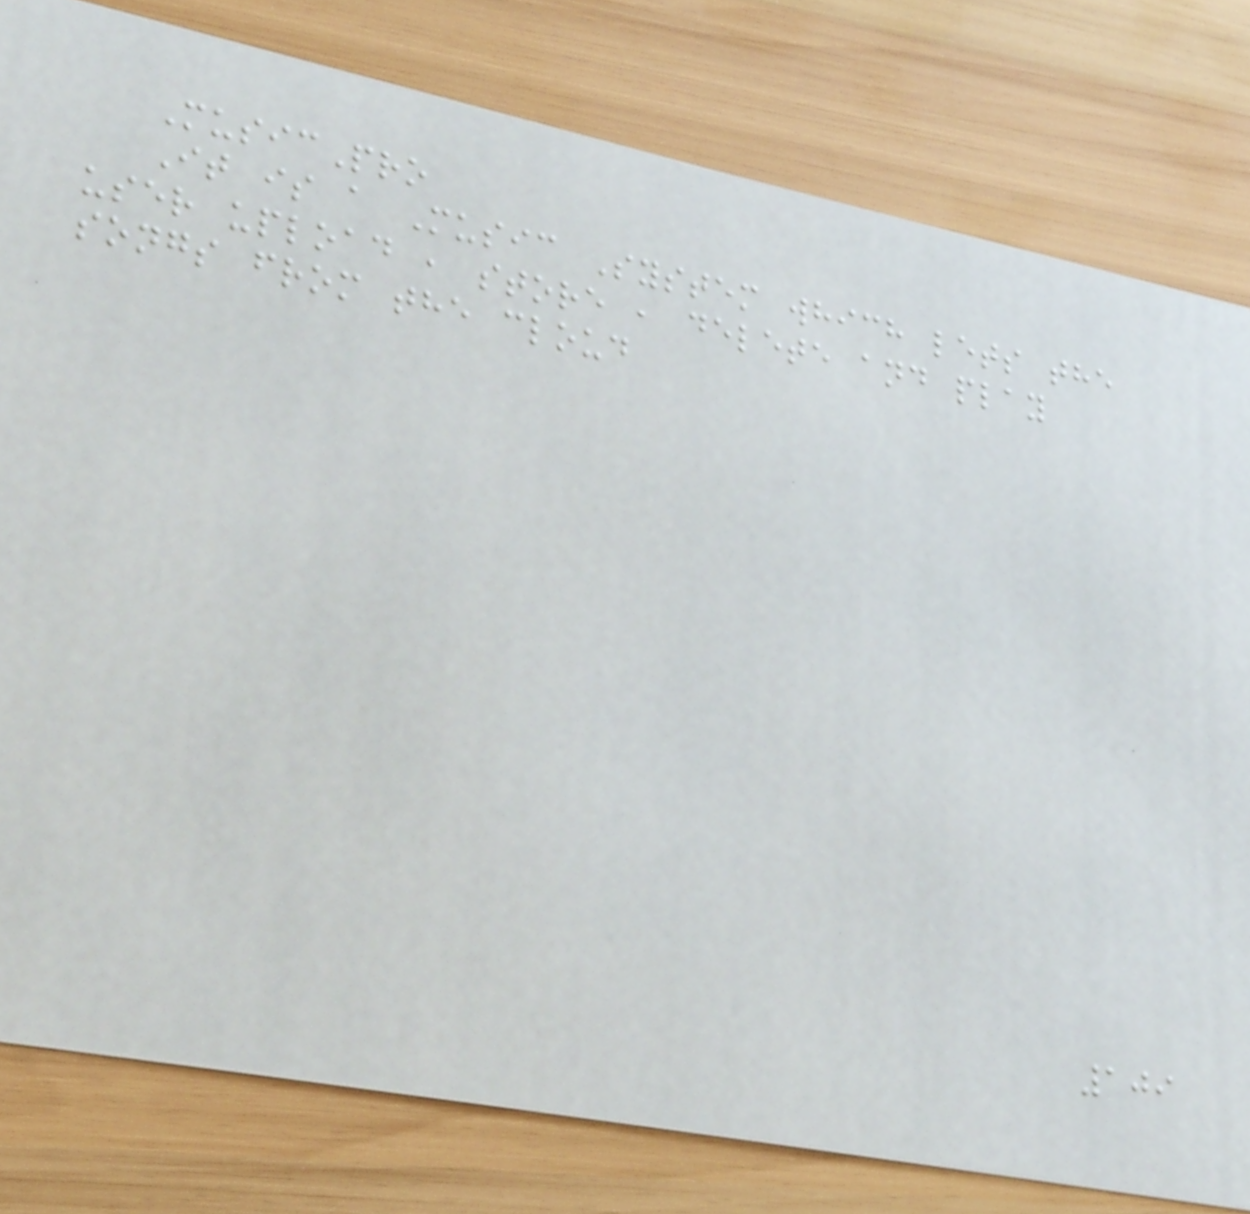MusicPro
It is a Music System which lets the
user upload , store , delete and play
songs from the cloud
109
